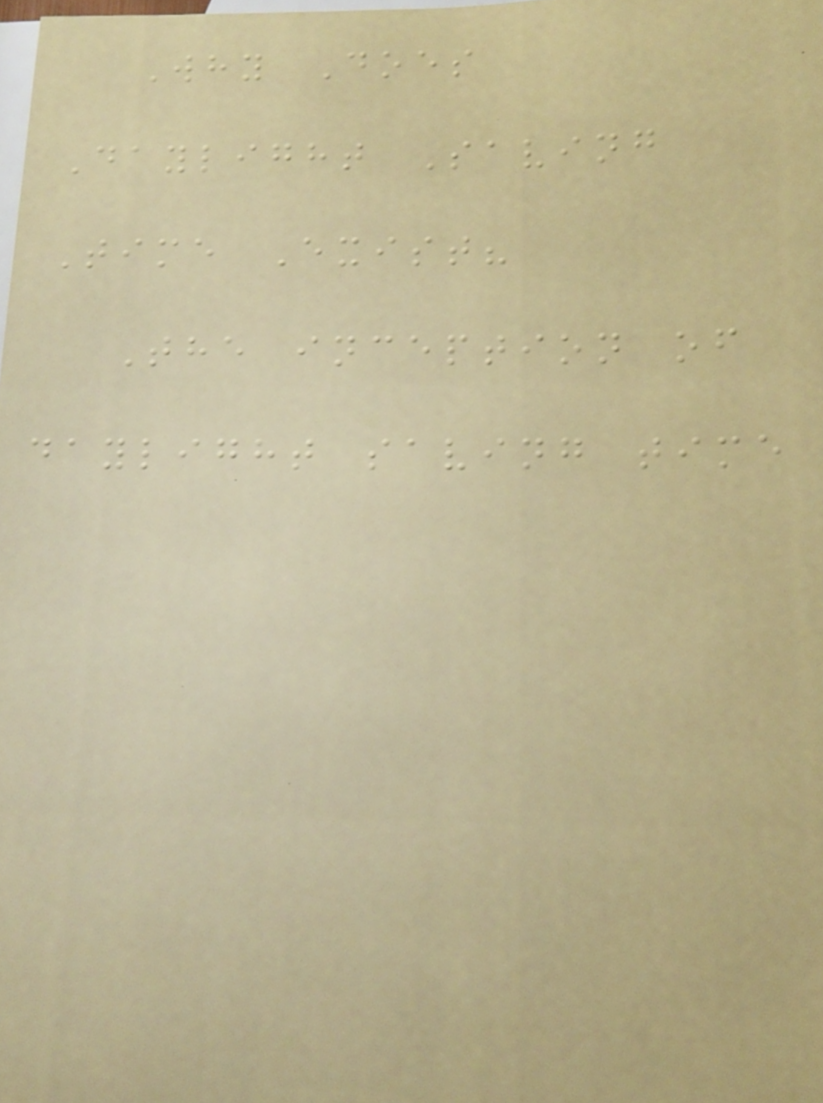Why Does
Daylight Saving
Time Exist?
The inception of
daylight saving time
